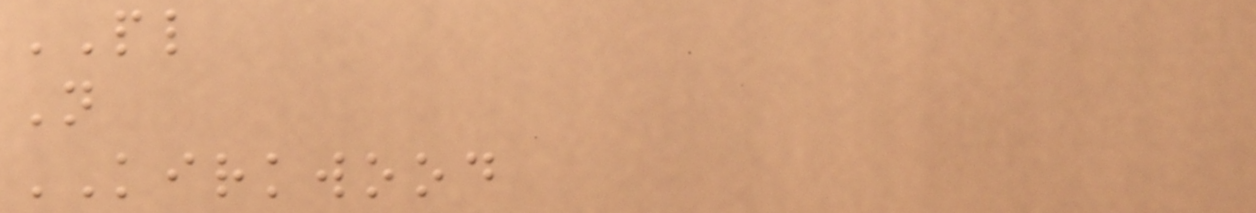PL
N
KIRKWOOD
